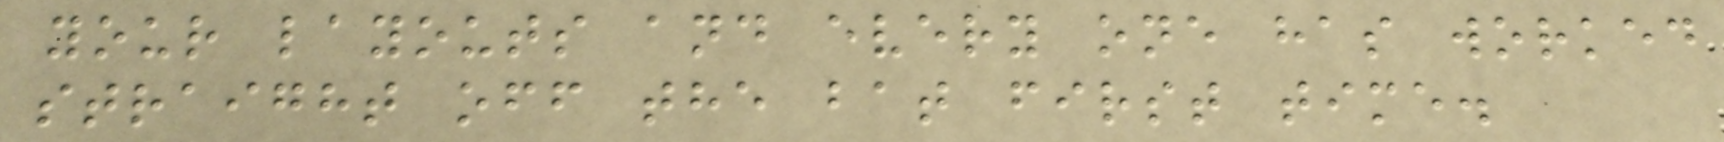your layouts and every one has worked
straight off the bat first time.
